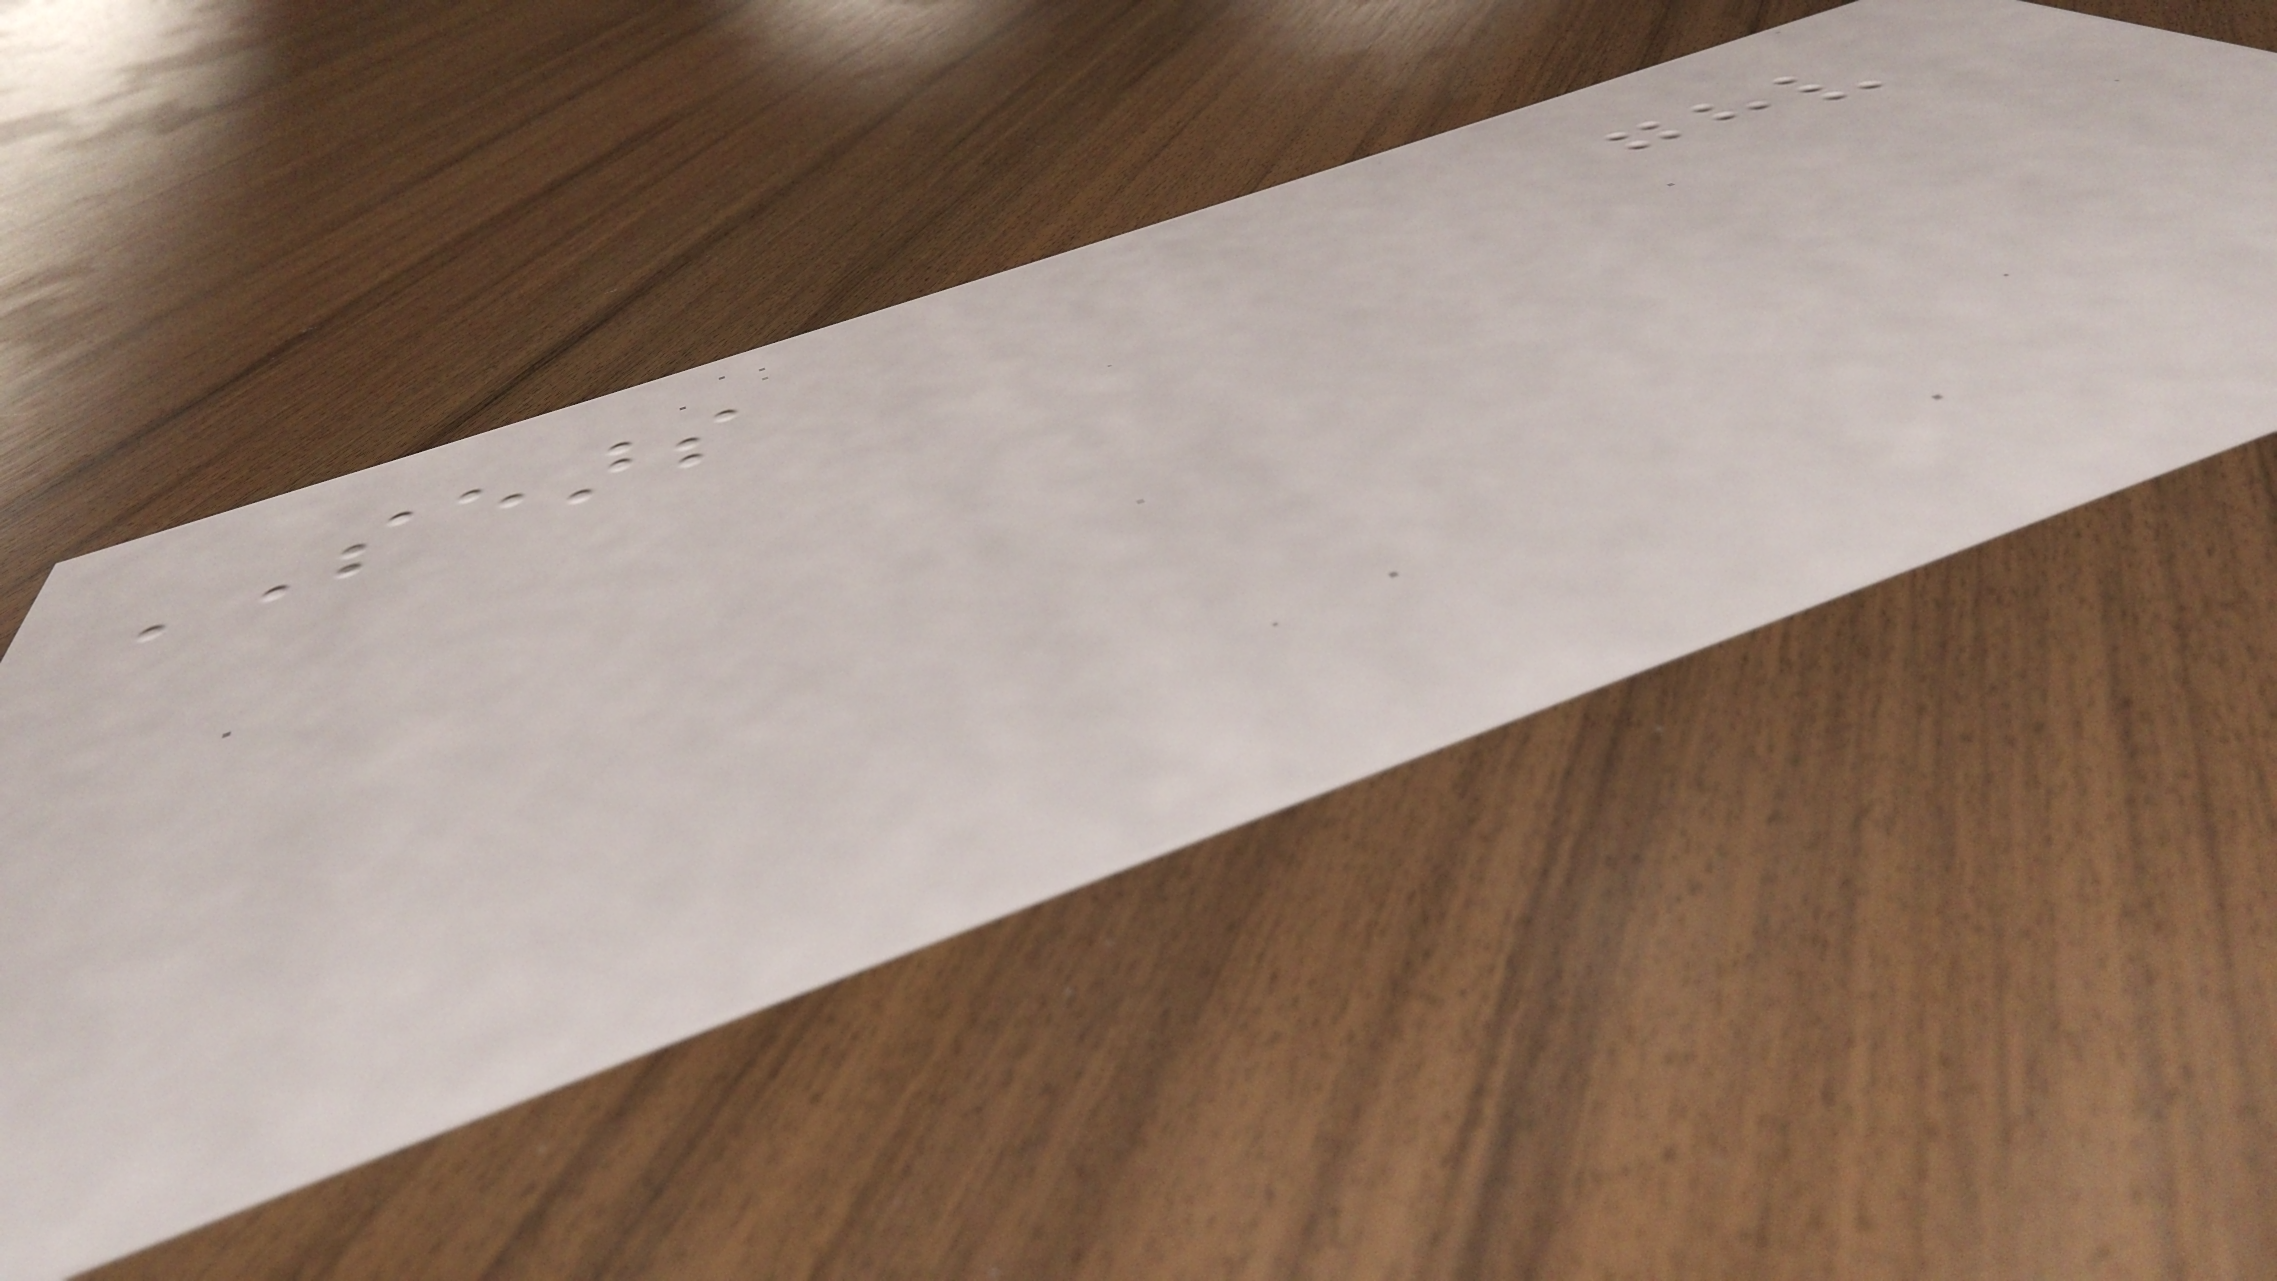SEARS
